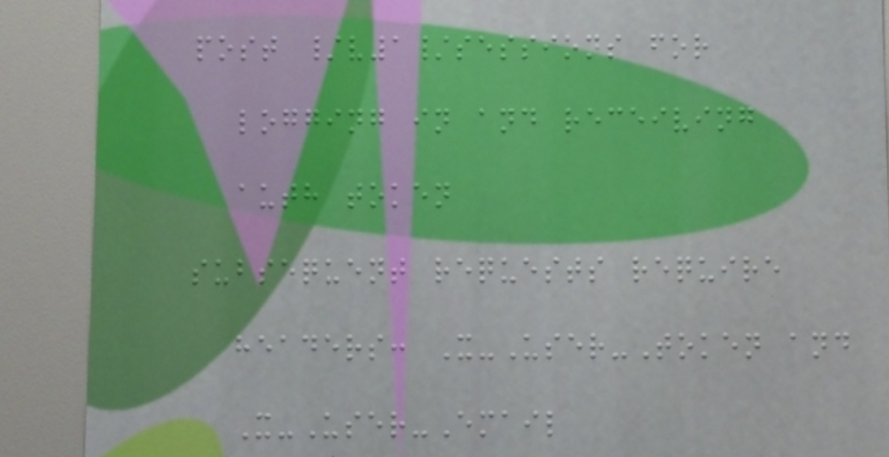post /v1/sessions for
logging in and receiving
auth token
subsequent requests require
headers: X-User-Token and
X-User-Email
